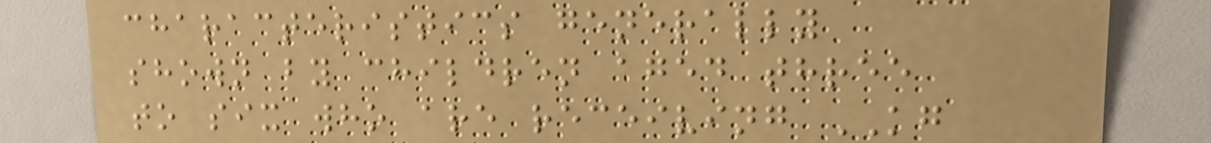characteristics generally
shown by children aged three
to six who are receiving KG
